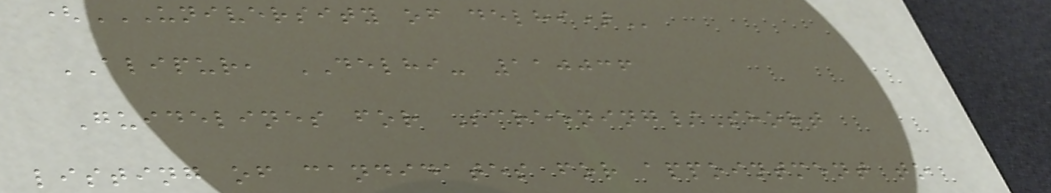(UNIVERSITY OF DELHI)
ALIPUR, DELHI- 110036
Guidelines for Screening/Short
listing of candidates for appointment to
